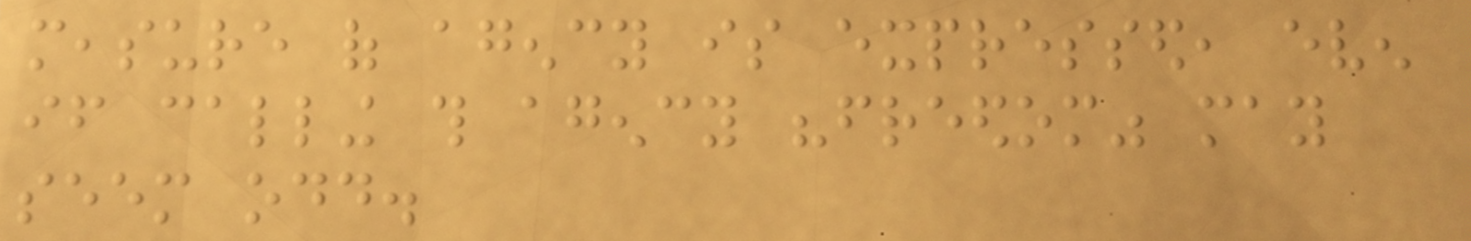measure of agency is expressed, even
if calling this agency "freedom" may
seem odd.
